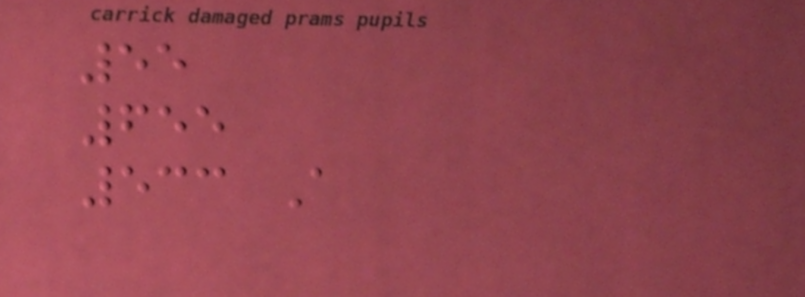55
655
533 A
